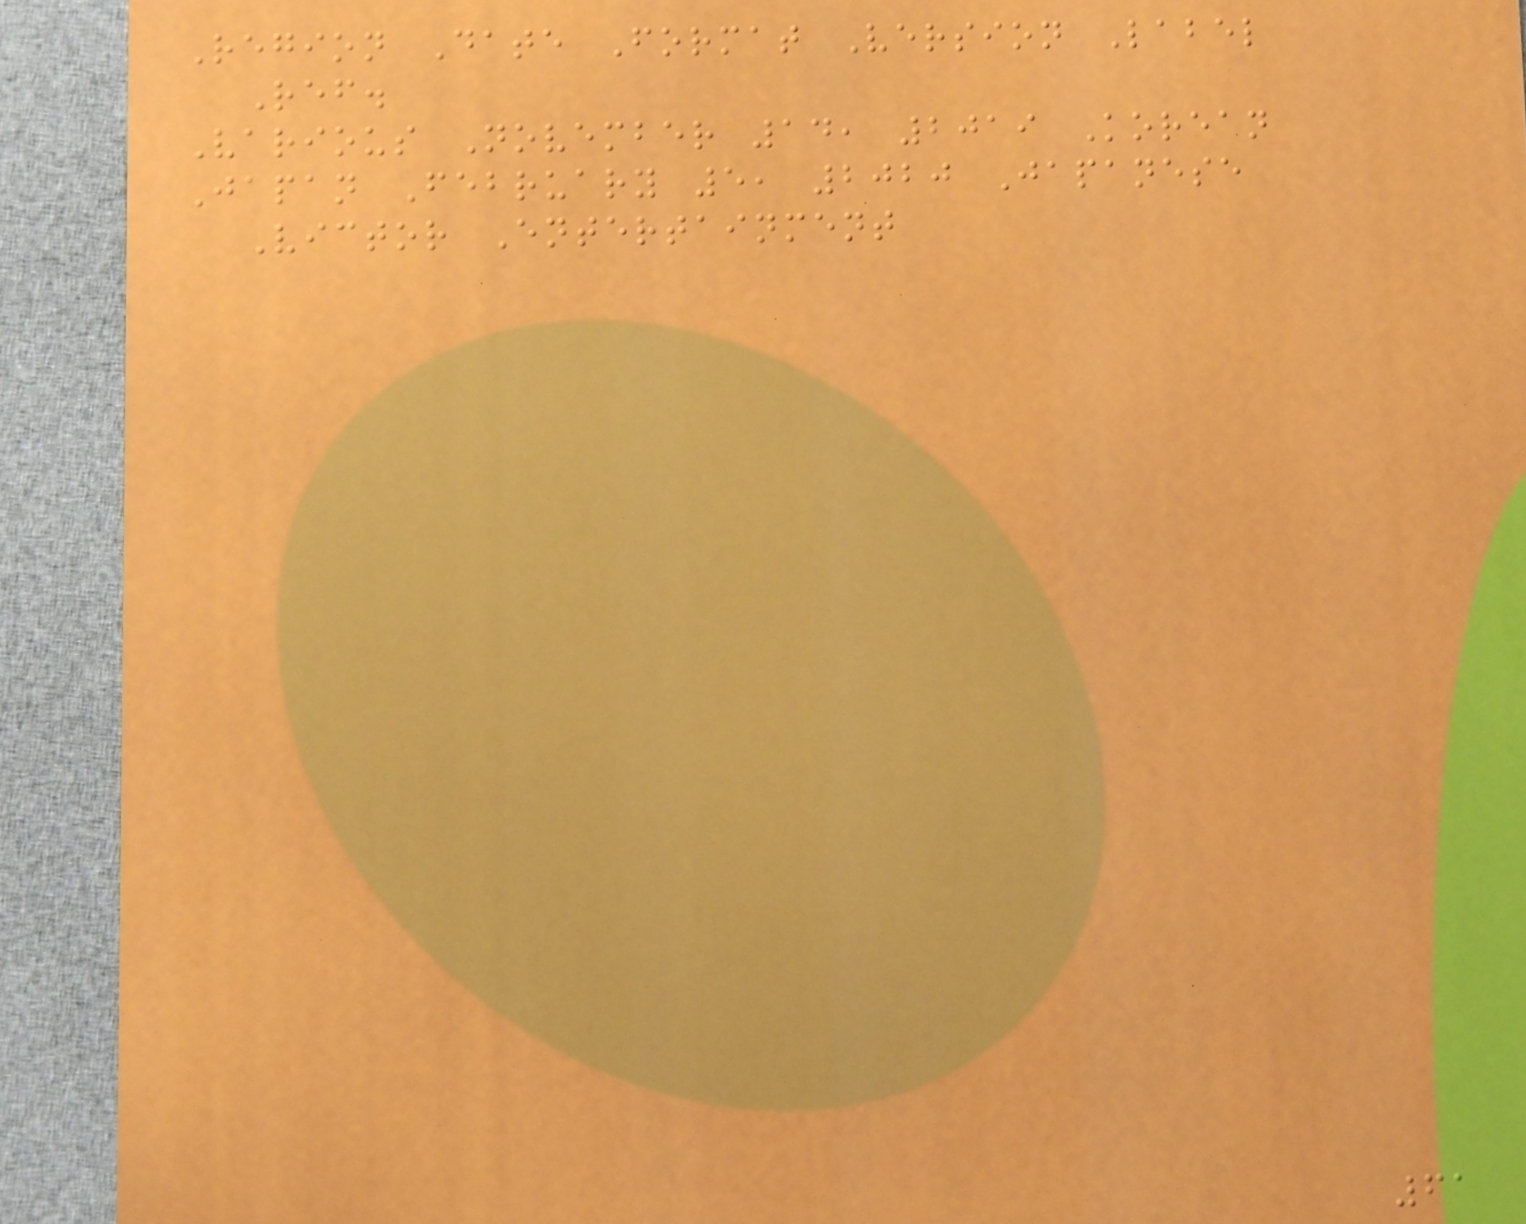Region Date Format Version Label
Ref.
Various November 14, 2019 Korean
Japan February 5, 2020 Japanese
Victor Entertainment
61
